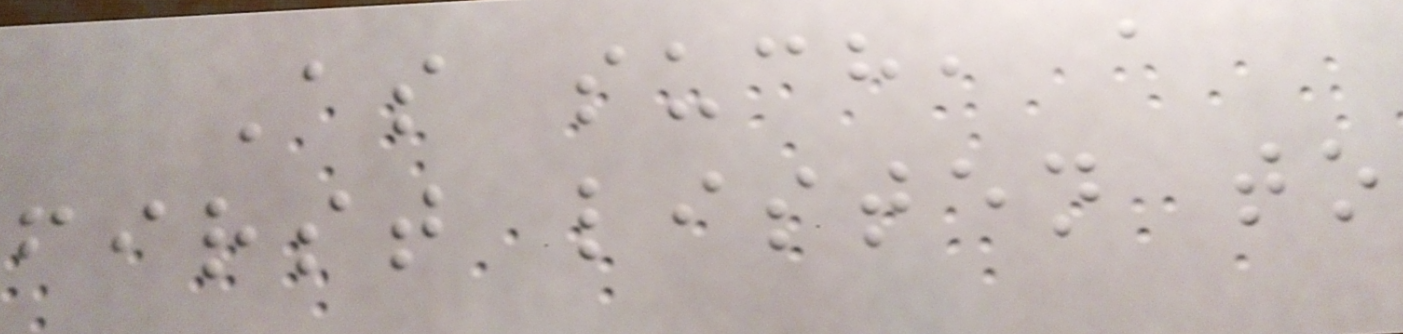As such, a
first listen to
